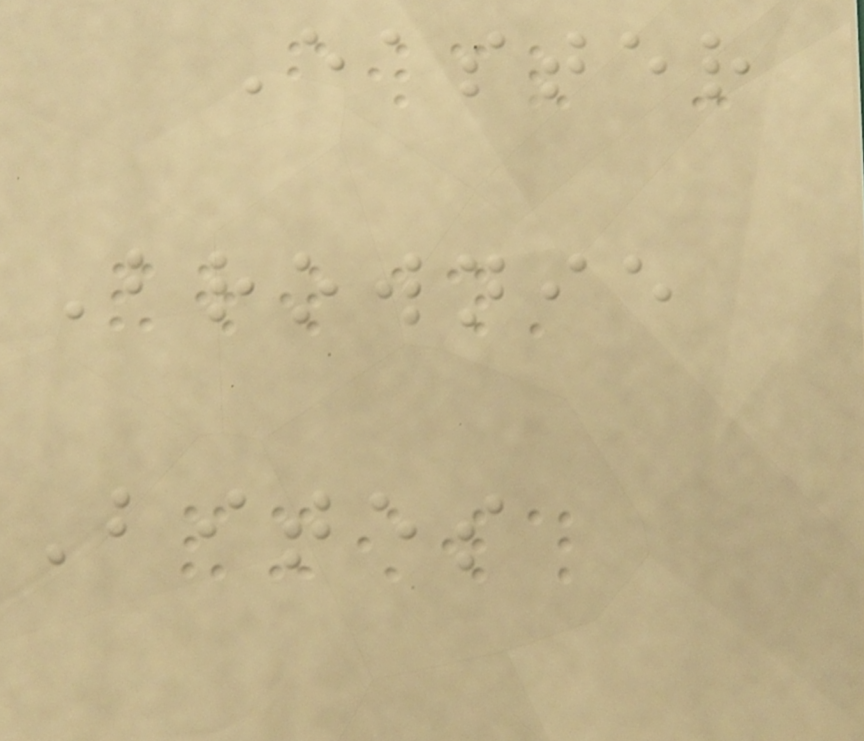Easter
Brownie
Bites
